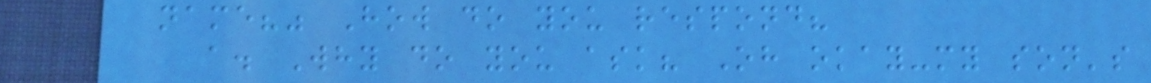name?" How do you respond?
a. Why do you ask? Oh okay-my son's
